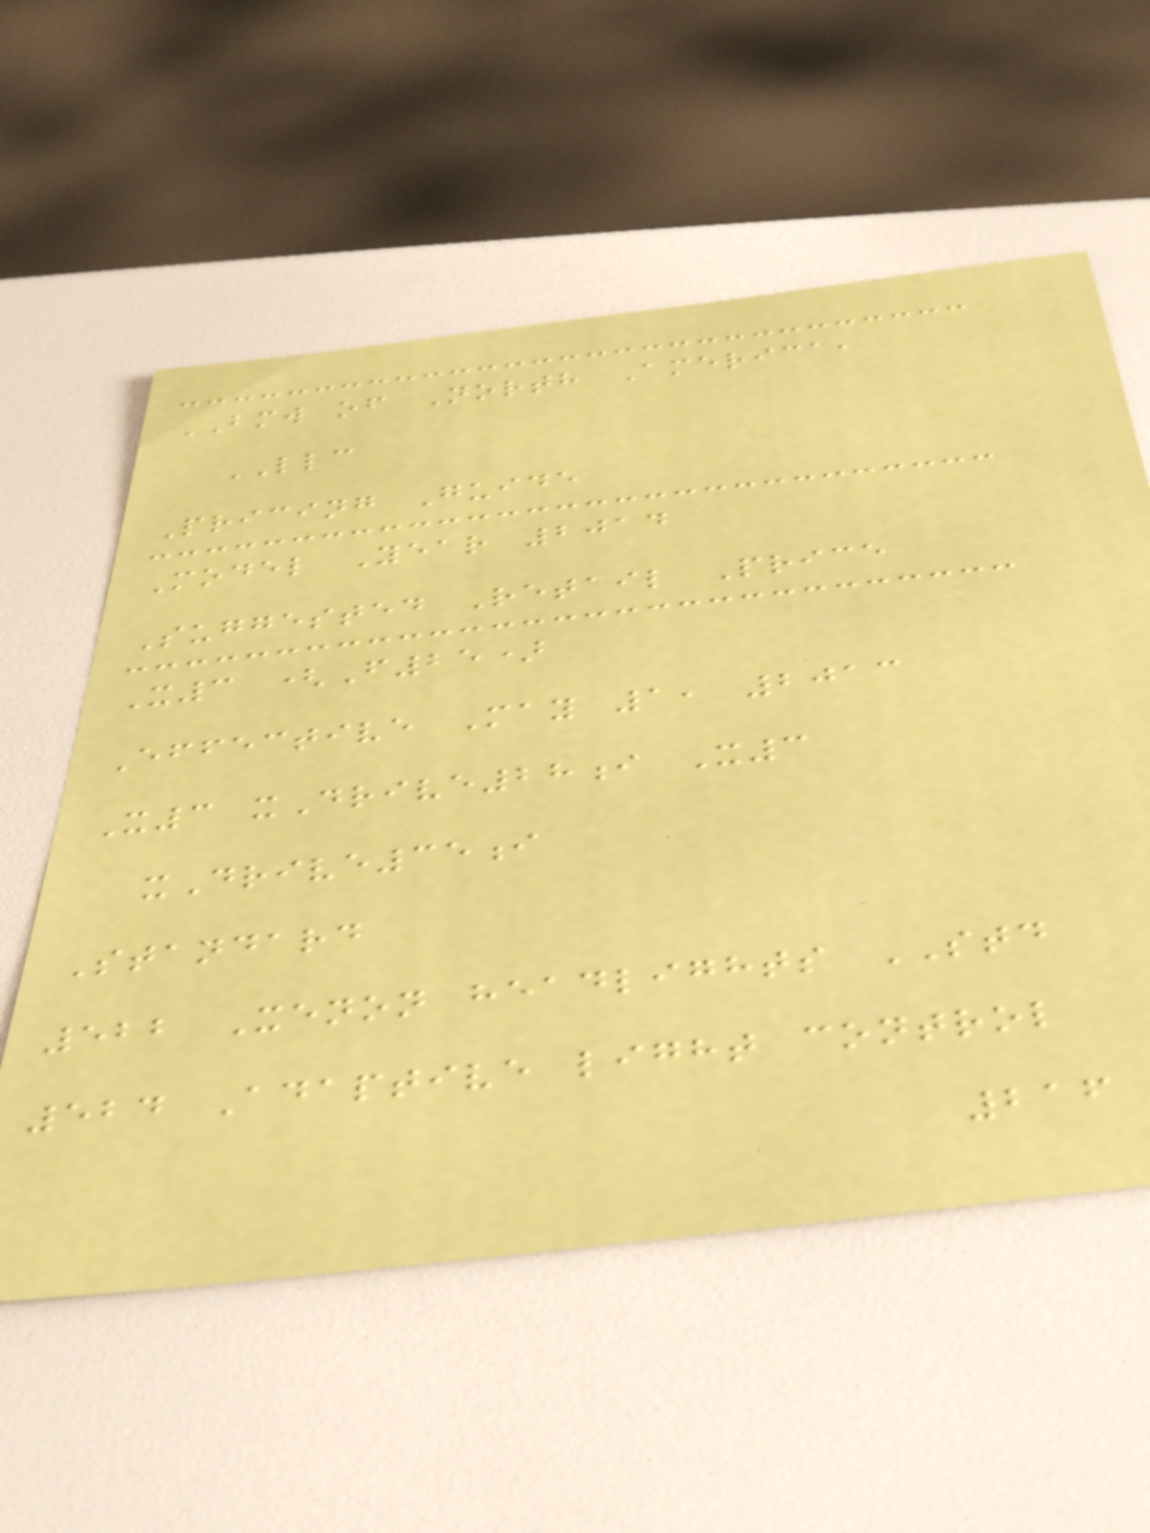BMW of North America,
LLC
Pricing Guide
Model Year 2014
Suggested Retail Price
X3 (F25)
Effective May 1, 2013
X3 xDrive28i X3
xDrive35i
Standard
522 Xenon headlights STD
524 Adaptive light control
216
